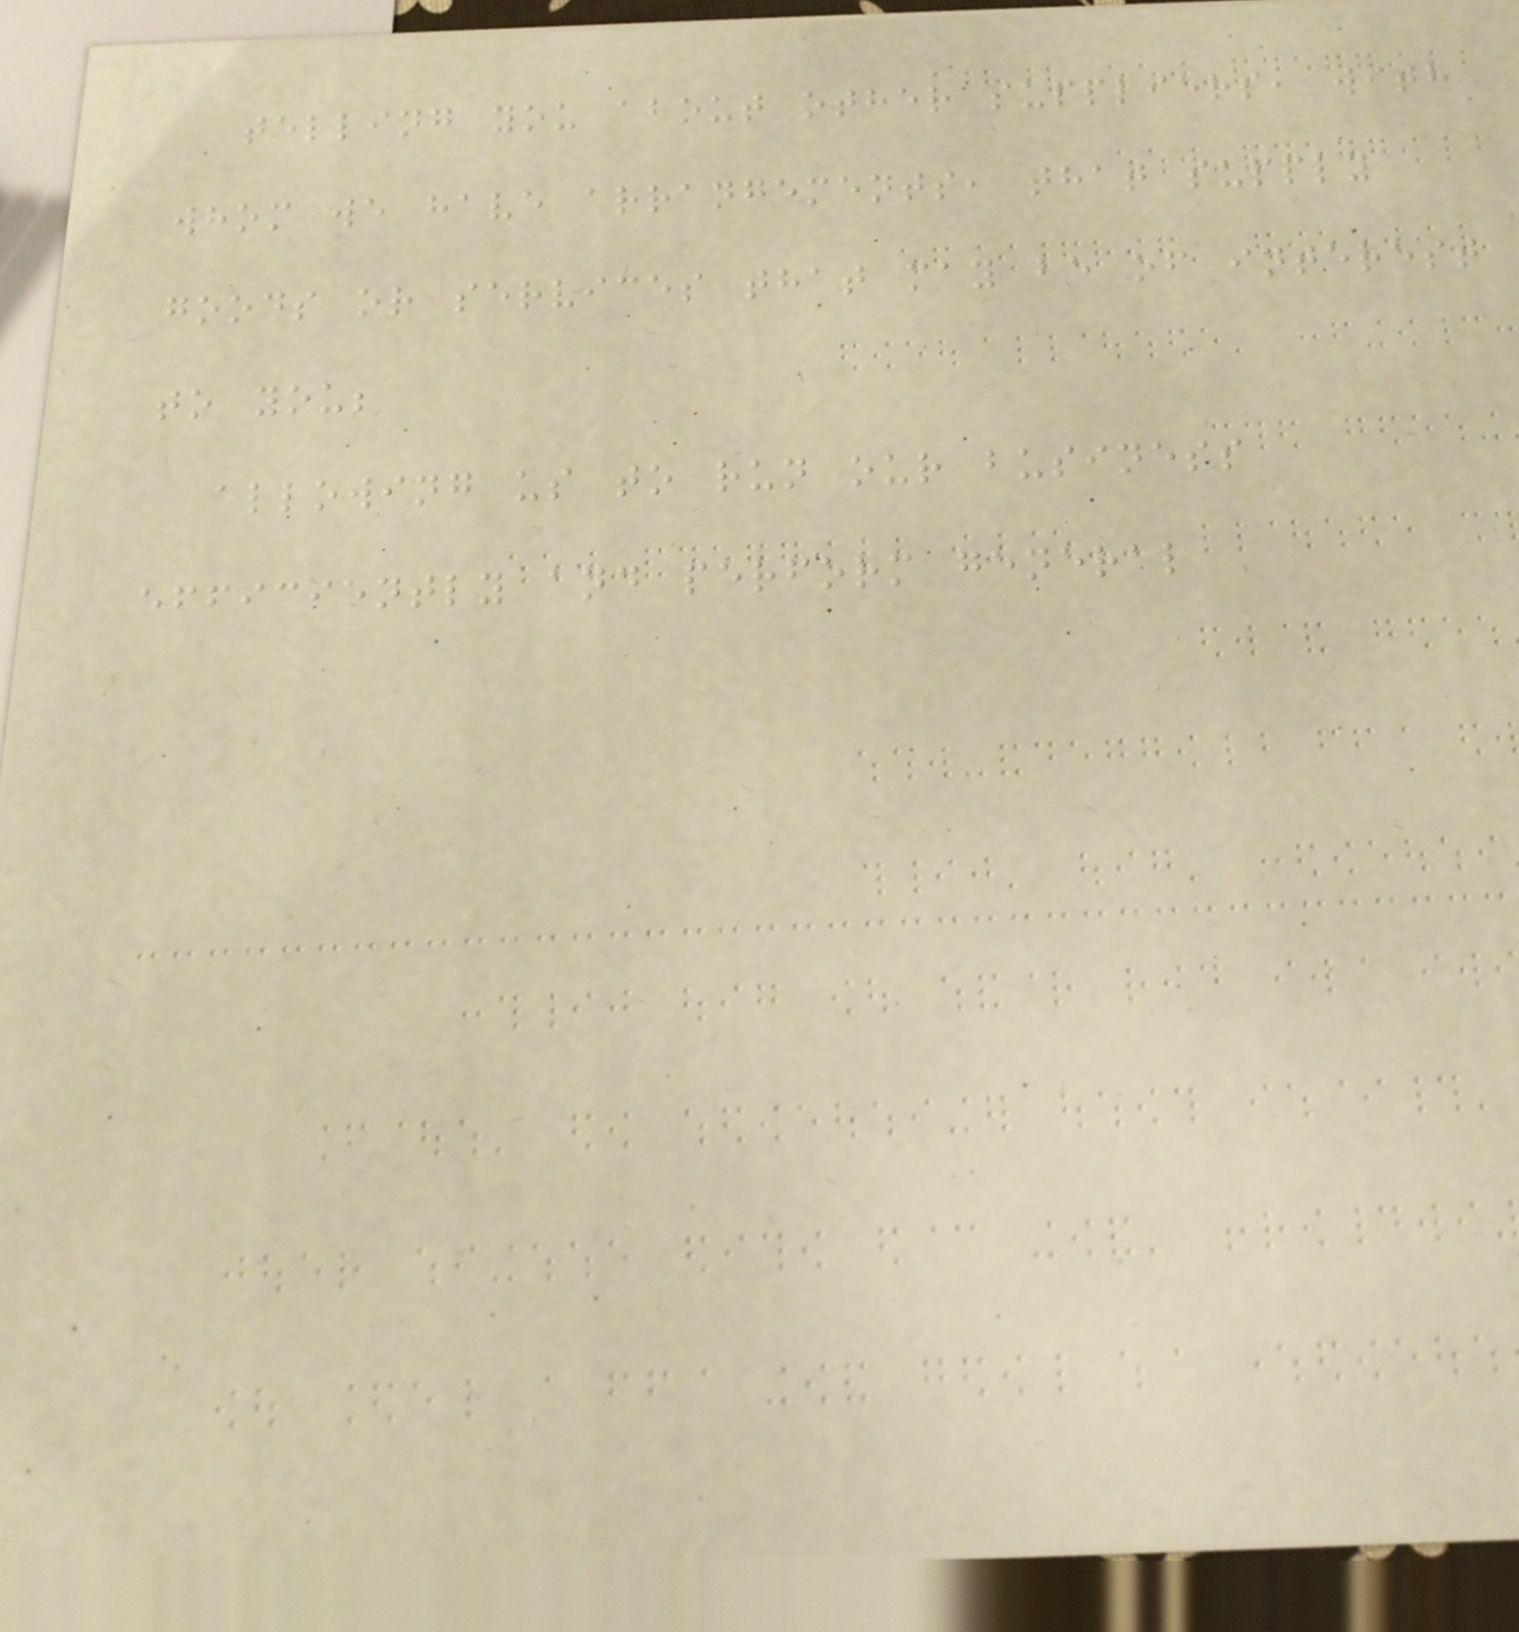telling you about other suppliers, with
whom we have arrangements, that supply
goods or services that may be of interest
to you;
allowing us to run our business
efficiently and perform general
